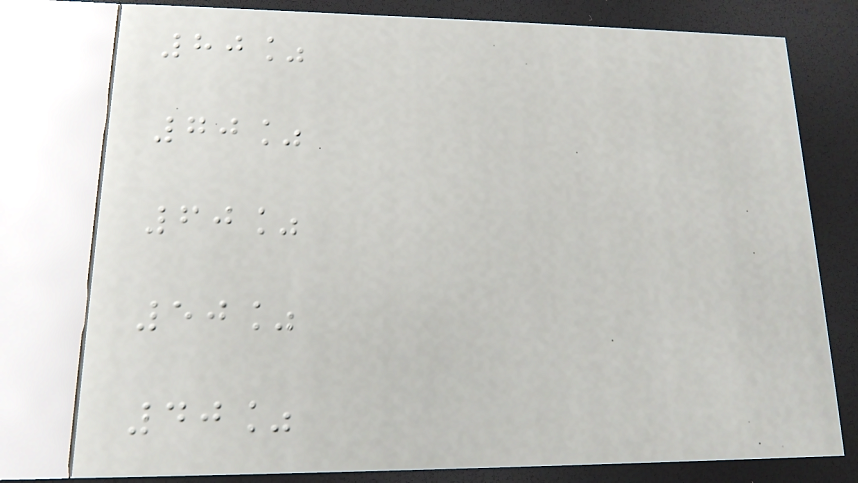80%
70%
60%
50%
40%
